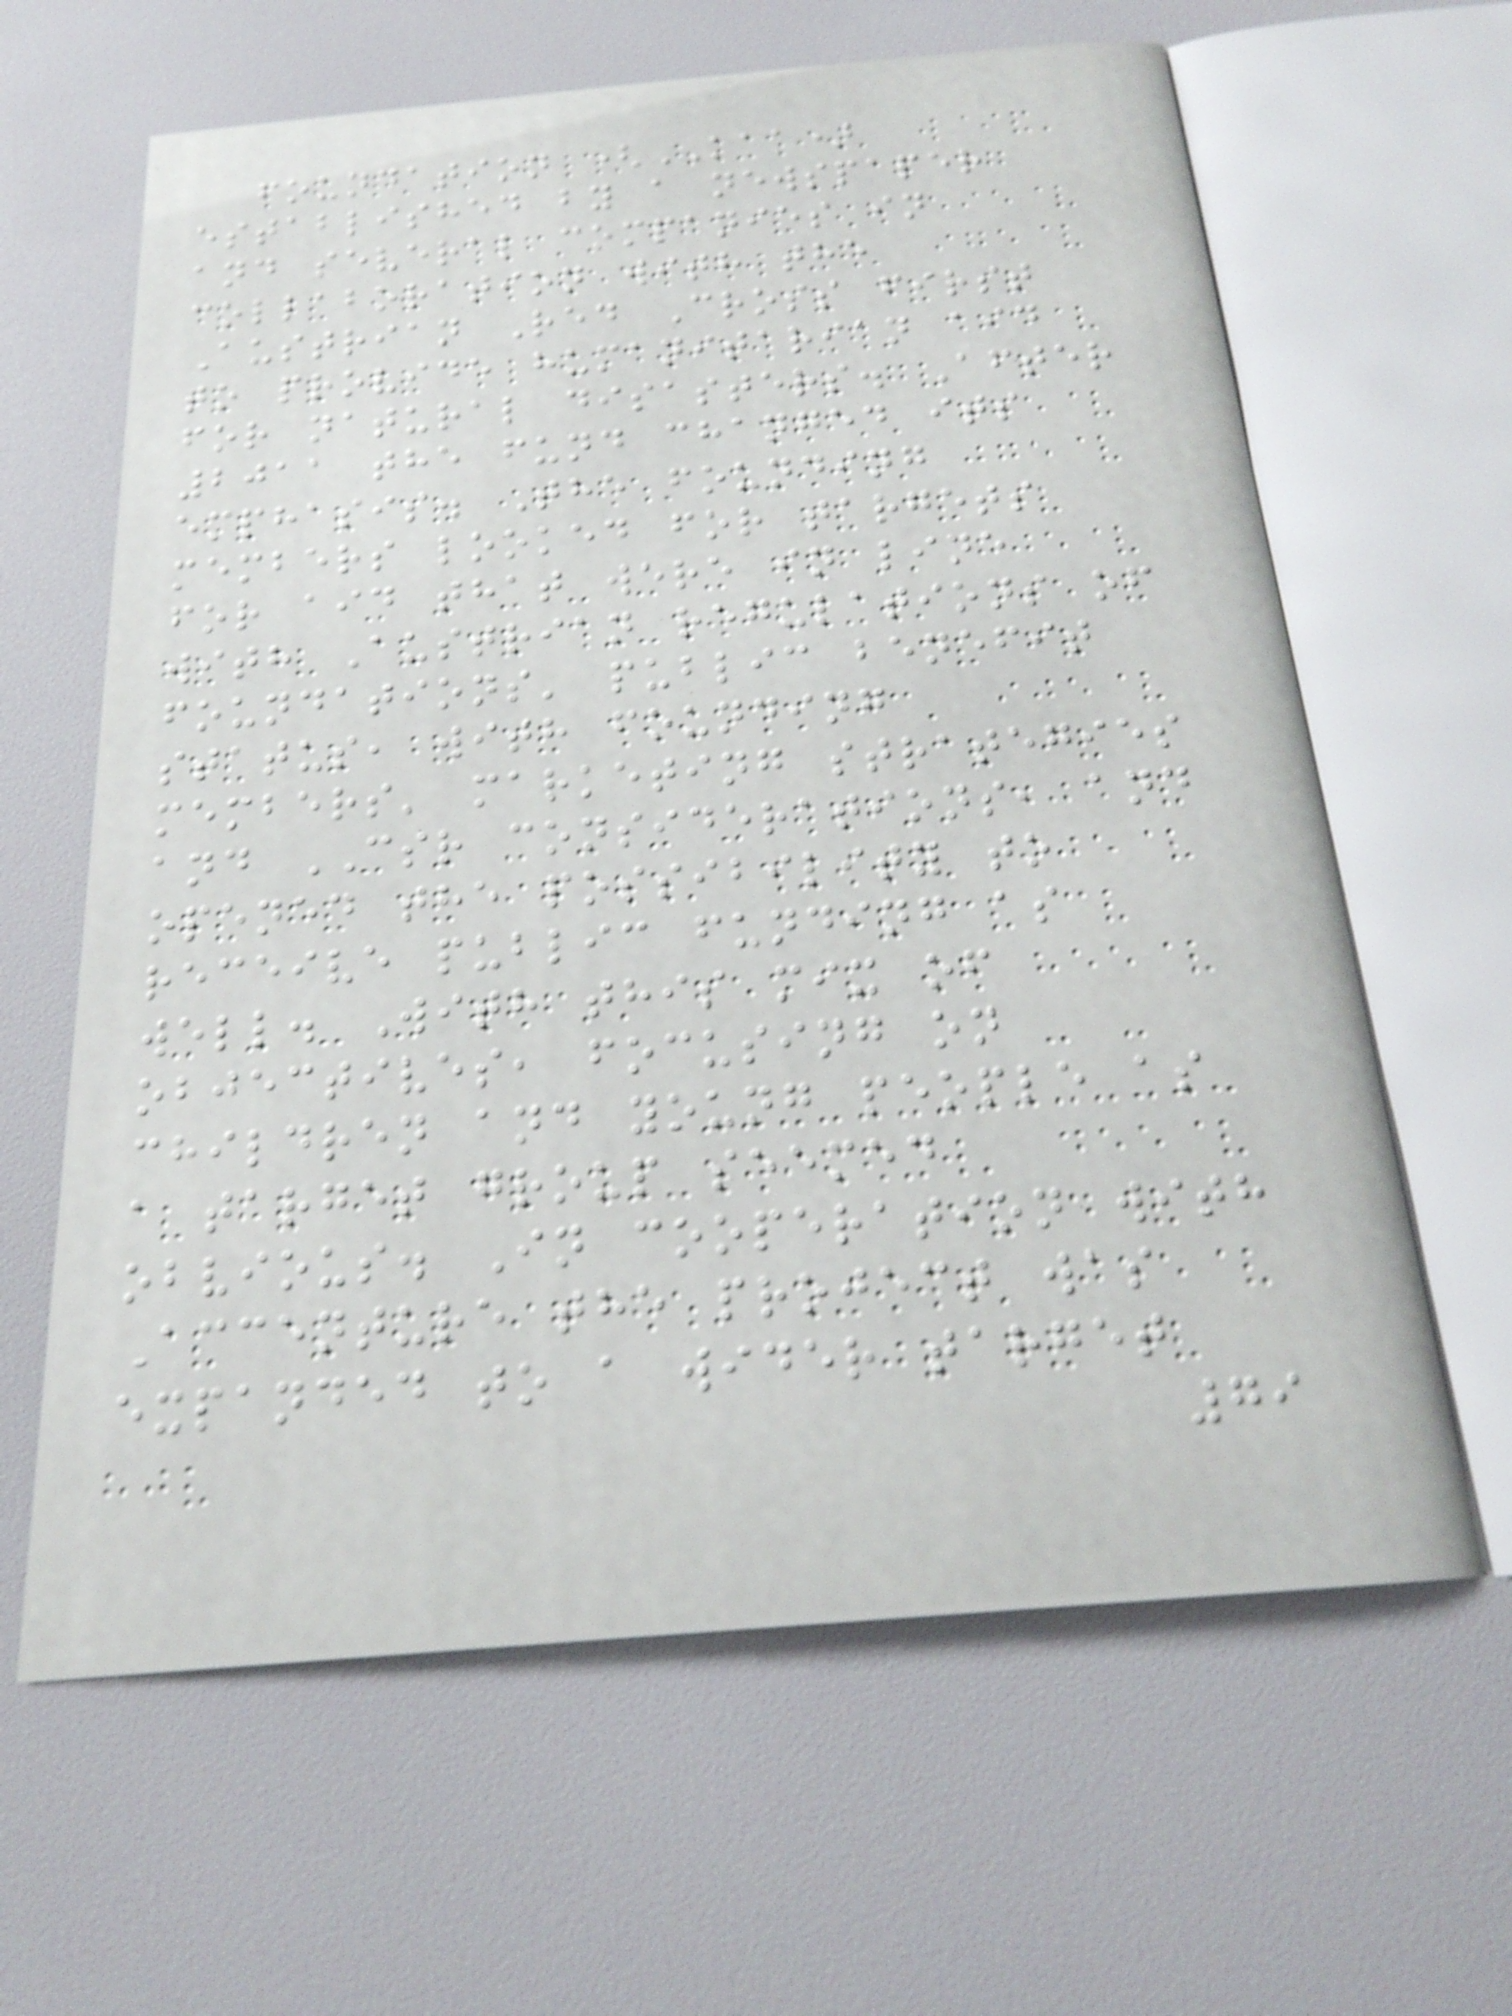foundation (KAA)
established by a newspaper
and several companies in
collaboration with the
Austrian Red Cross first
to provide humanitarian aid
for natural disasters. After
2011 the fund changed its
emphasis. The founding
members looked for targets
for aid that were in line
with Austrian regulations of
foundations' public benefit
status, with founding
members' marketing strategies
and CSR considerations, and
opened the possibility to
receive public funding as
well. With this mix of
objectives, focusing on
children and young people as
a target group seemed
obvious. In cooperation with
Accenture the project was
expanded to a wider target
79
